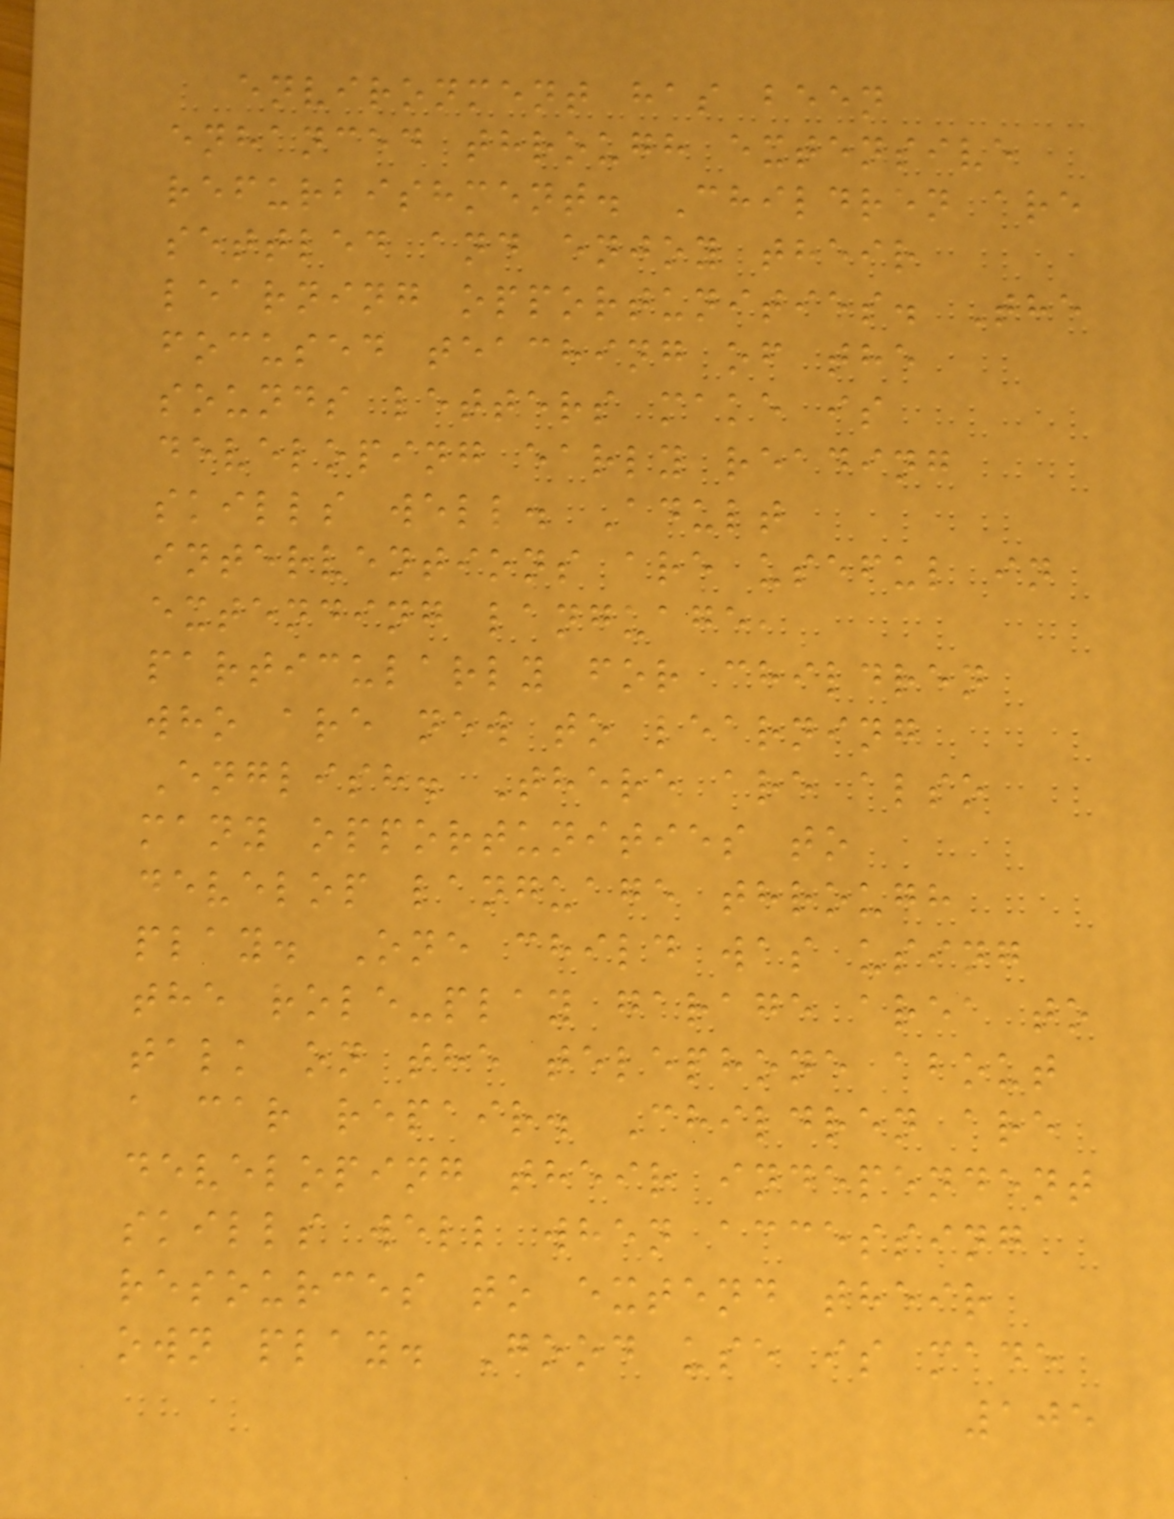environment has been
enhanced through extensive
refurbishment. Children are
settled and enjoy their
learning opportunities. The
focused teaching of the
sounds letters make is
developing early reading
skills well. Adult
interventions are useful in
extending language,
particularly for children
who are new to learning
English. There are also
many opportunities to
develop language through
play. One child was using
the role-play garage area to
talk on the telephone about
a car repair. Children are
developing their independent
skills well when accessing
resources to extend their
own play. Good use is made
105
